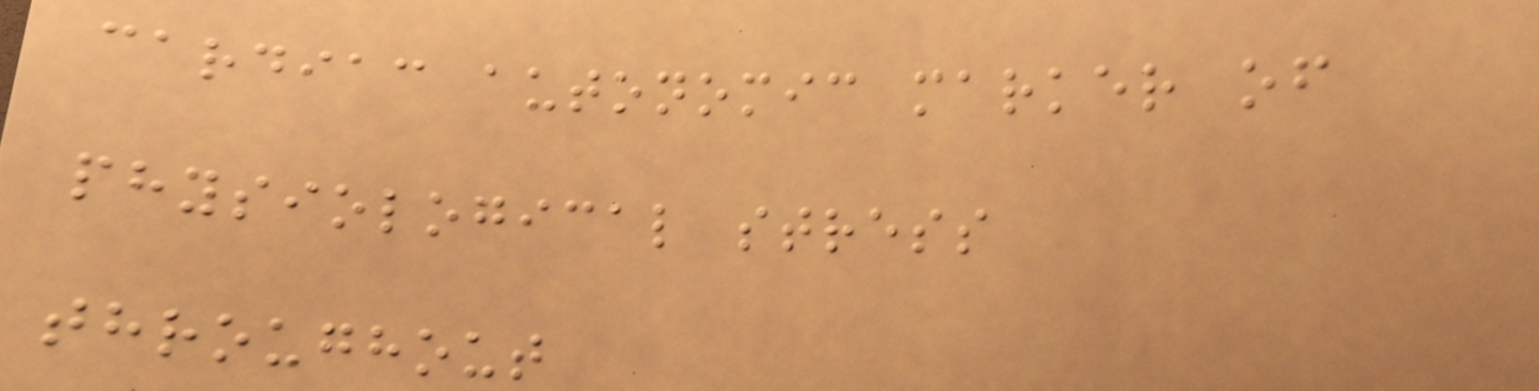cardiac autonomic marker of
physiological stress
throughout
